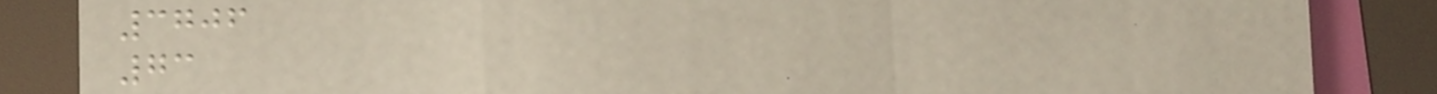3706
73
